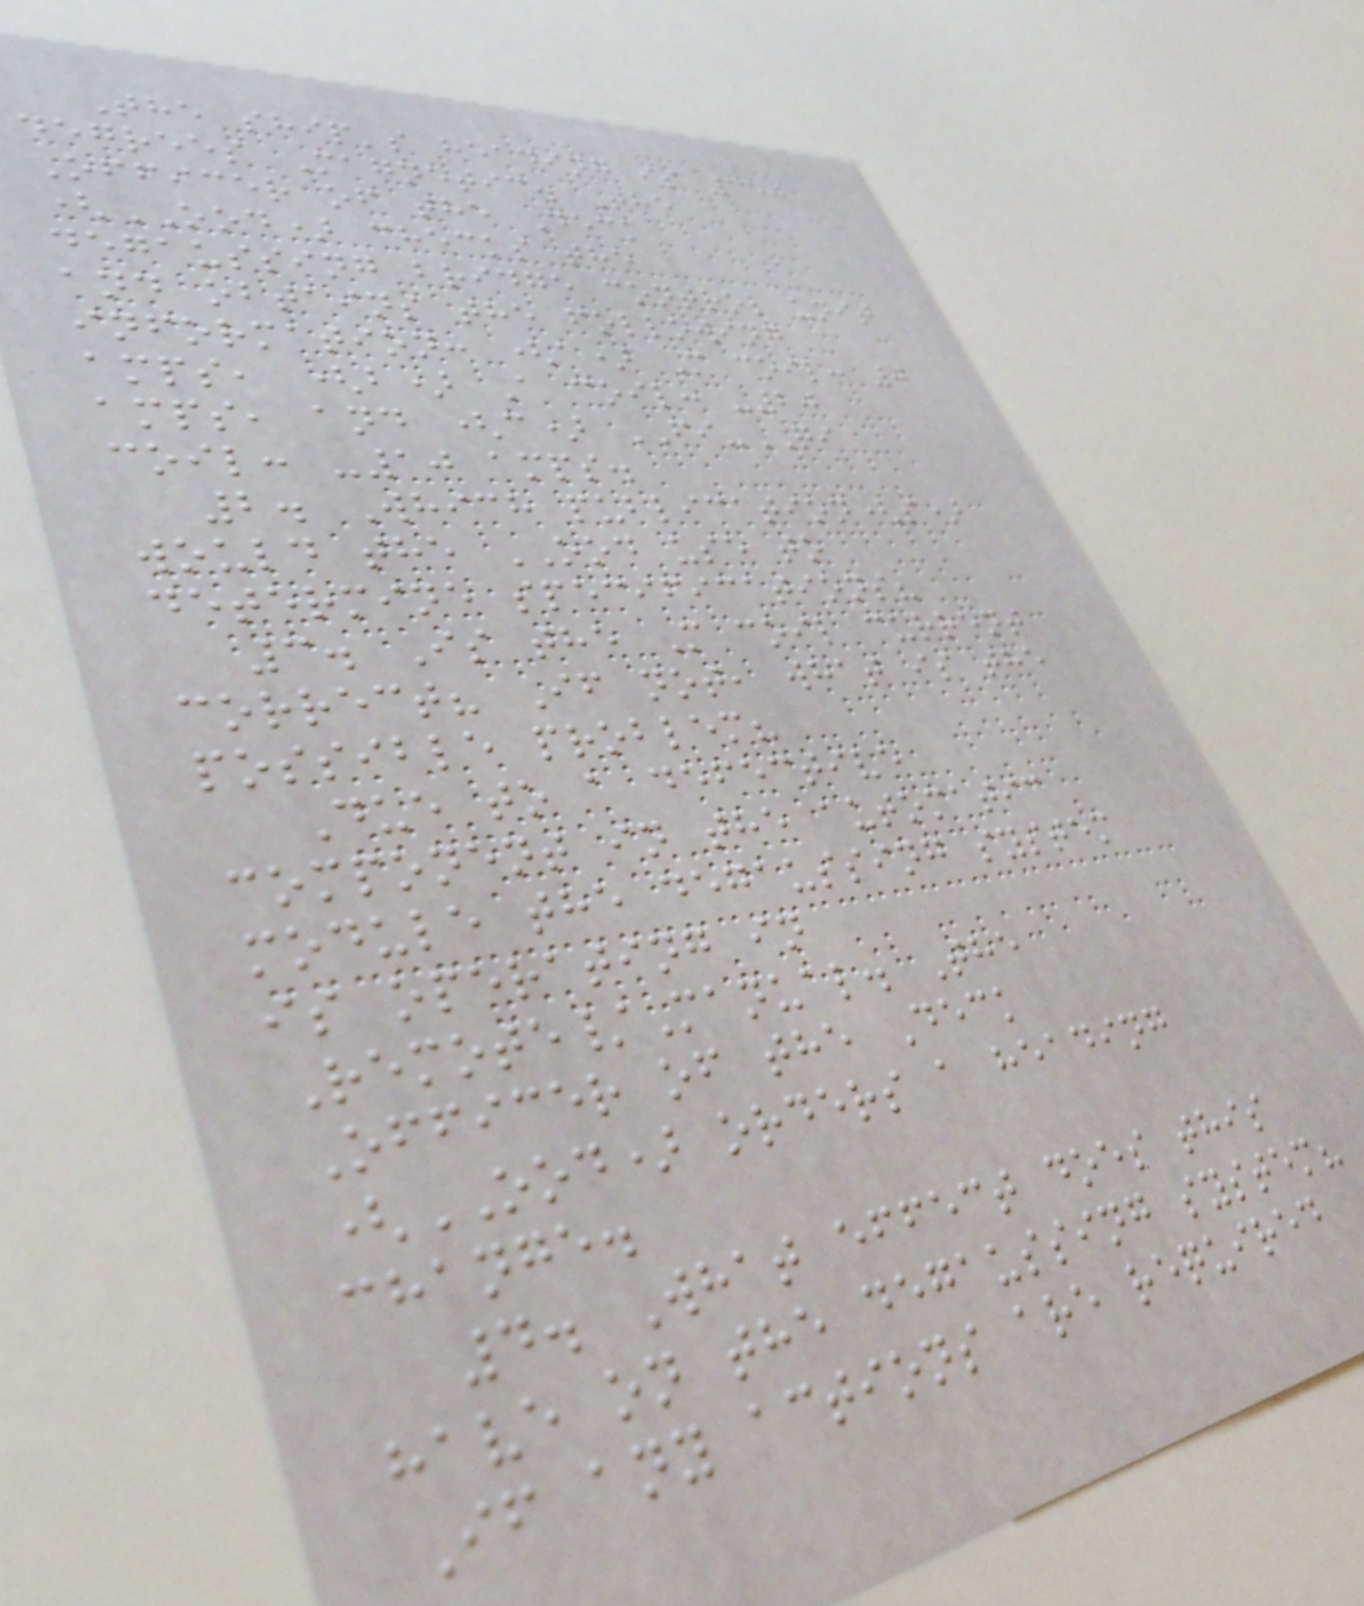The ship's heading is 150
degrees Magnetic. The
Officer of the Deck
(OOD) checks the
degaussing bridge control unit
and obtains the following
information: (a) M coil: 0
amps, (b) A coil: -20
amps, and (c) FI-QI
coil: -10 amps.
2. Which publication(s)
would the OOD use to
determine specifications?
3. Is the M coil current
correct? If not, what is the
possible problem?
Due to a defective
component in the automatic
module the degaussing system
is operating in
Remote/Manual. The
Officer of the Deck
(OOD) orders a heading
change.
4. What effect does this
have on the degaussing system?
If any actions are required
